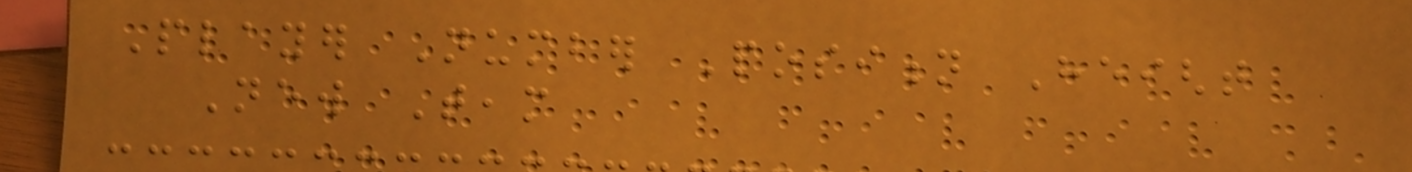Player Number Position Height
New Team
